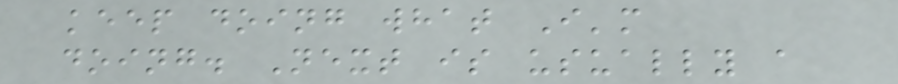keep doing what I'm
doing. Next is usually a
